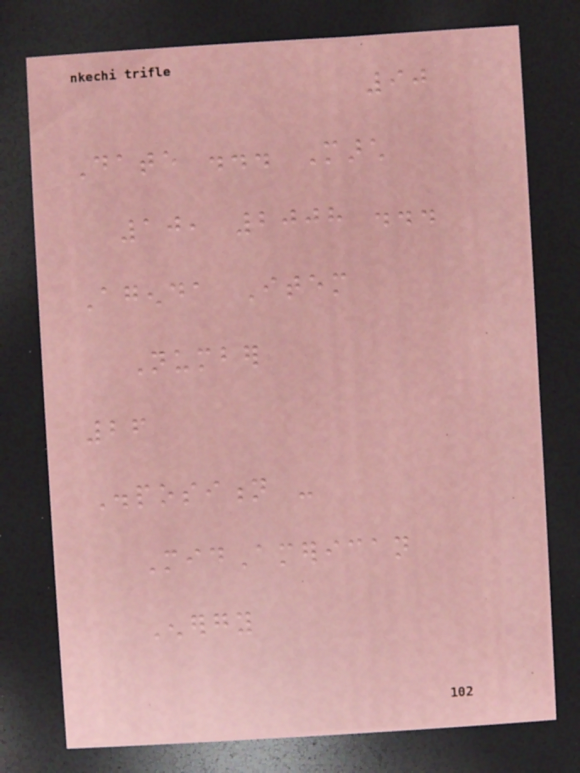90
Date ... March
10, 2008 ...
Agenda Item
Number
26
Disposition -
MidAmerican
Energy
